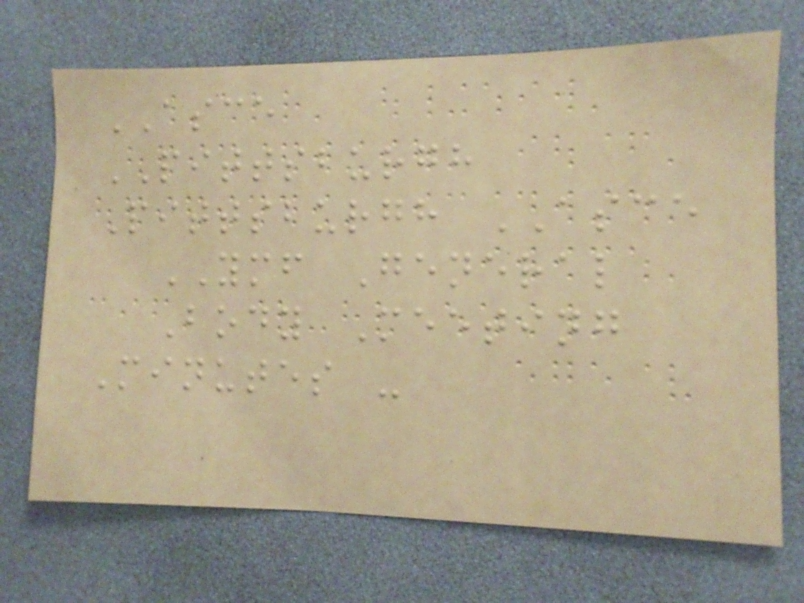ASCE
PITTSBURGH
Pittsburgh ASCE
YMF General
Body Meeting
Minutes -
